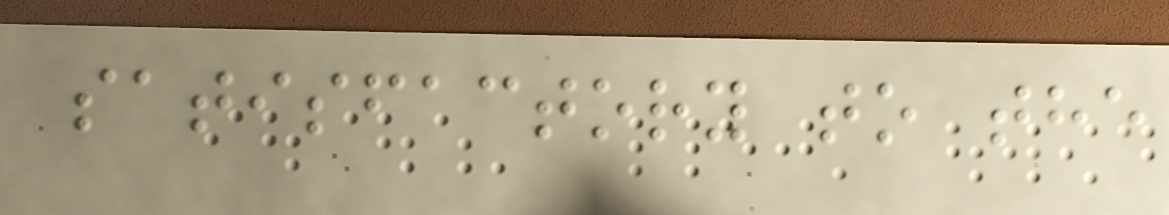satisfactory to the
